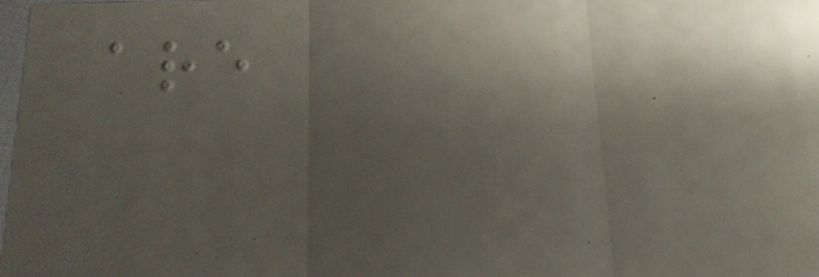are
